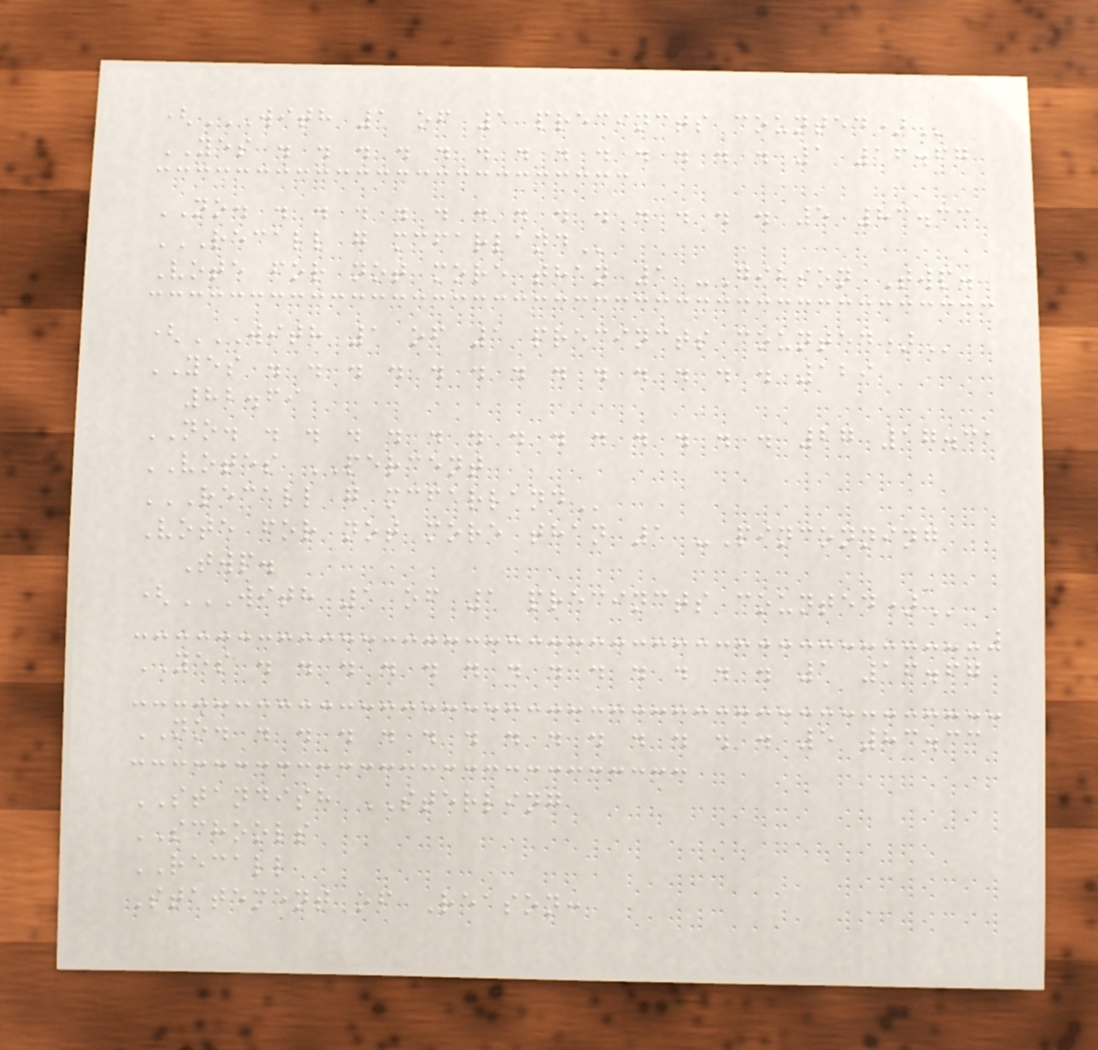(WITH 1 OF 1 PRECINCTS COUNTED)
YES . . . . . . . . . . . . . 1 16.67
NO. . . . . . . . . . . . . . 5 83.33
RECALL G MCFARLAND
Vote for not more than 1 -Gibson Twp.
(WITH 1 OF 1 PRECINCTS COUNTED)
YES . . . . . . . . . . . . . 129
82.69
NO. . . . . . . . . . . . . . 27 17.31
VOTES PERCENT
RECALL G MCFARLAND
Vote for not more than 1 -Pinconning
Twp.
(WITH 1 OF 1 PRECINCTS COUNTED)
YES . . . . . . . . . . . . . 1 16.67
NO. . . . . . . . . . . . . . 5 83.33
STANDISH STERLING
SCHOOLS
RECALL
Statement of Reason:
